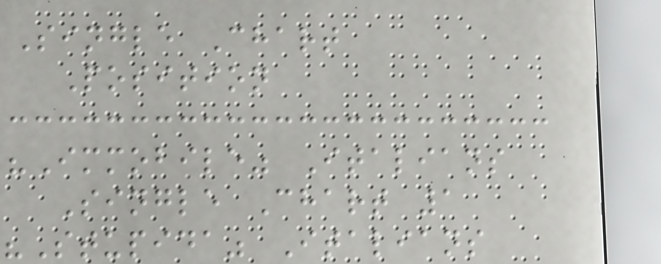Single Chart
Position
"Immobile" Italians
Single Chart 1
"Stupida" Italians
